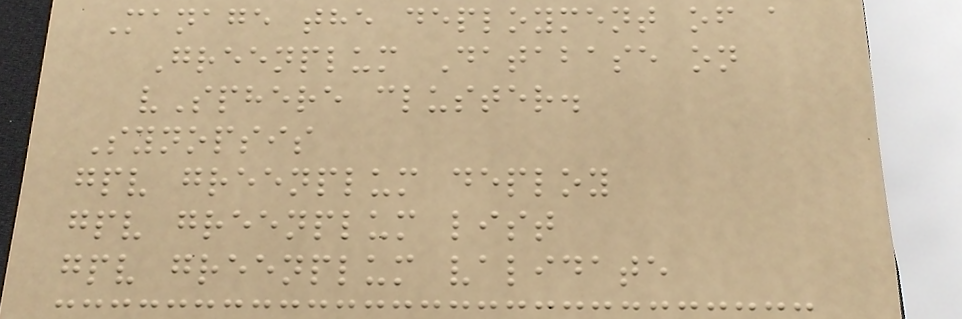Manage the deployment of a
Greenplum Database on
vSphere cluster.
Synopsis
gpv greenplum deploy
gpv greenplum list
gpv greenplum validate
